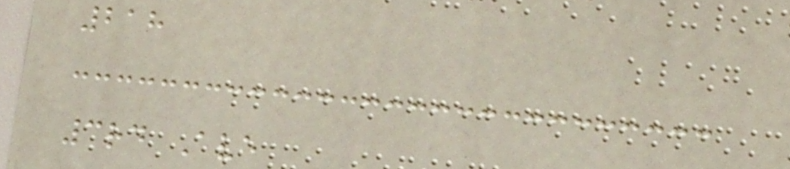218
3rd Ave
